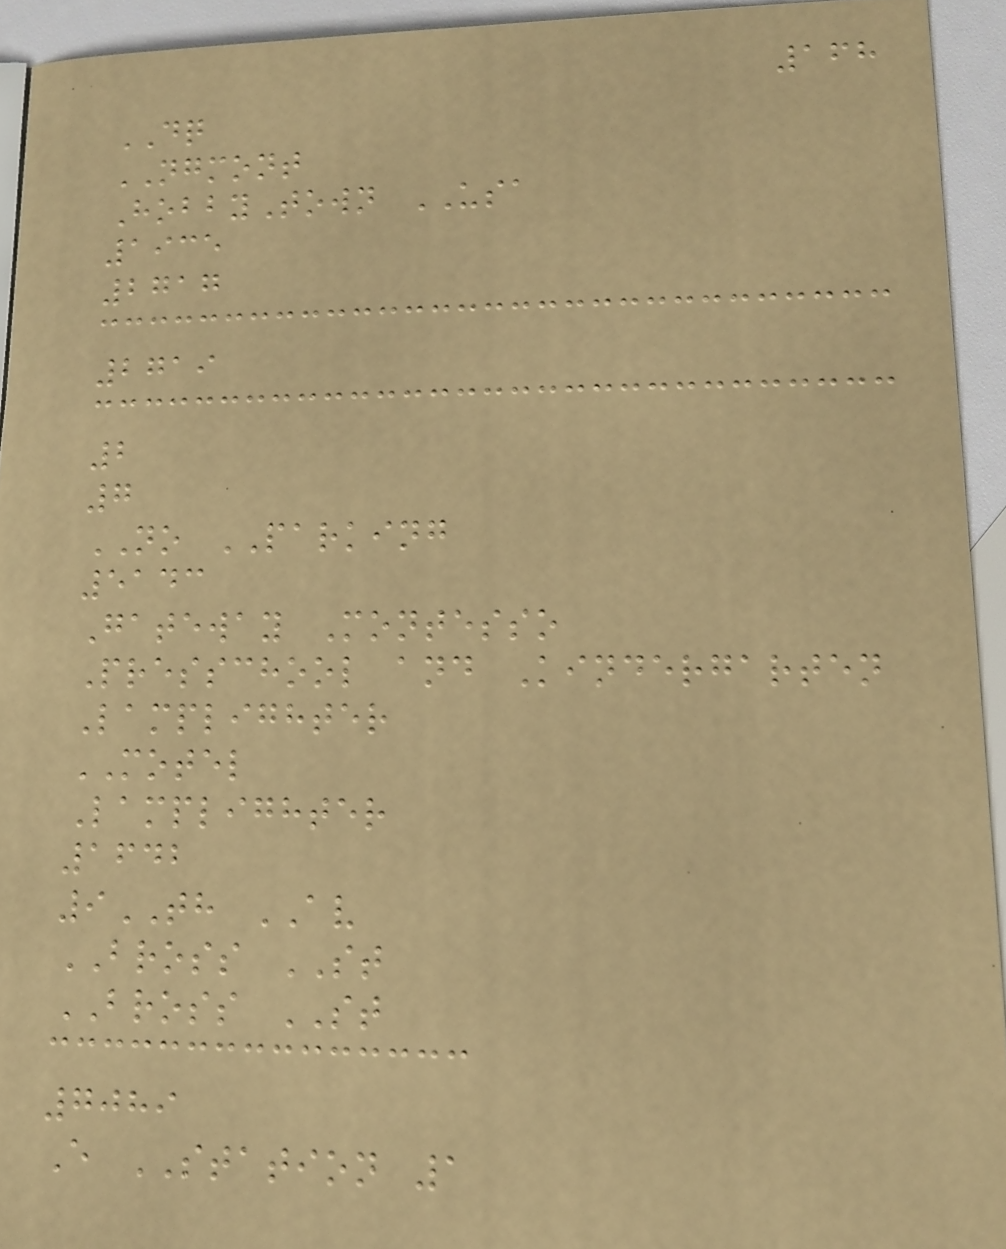168
DQ
NGMONT
HobbyTown USA
1935
2717
2719
2
7
NO PARKING
5143
Gateway Montesso
Presschool and Kindergarten
Lamplighter
MOTEL
Lamplighter
1642
9TH AV
BROSS ST
BROSS ST
7089
E STATION 1
